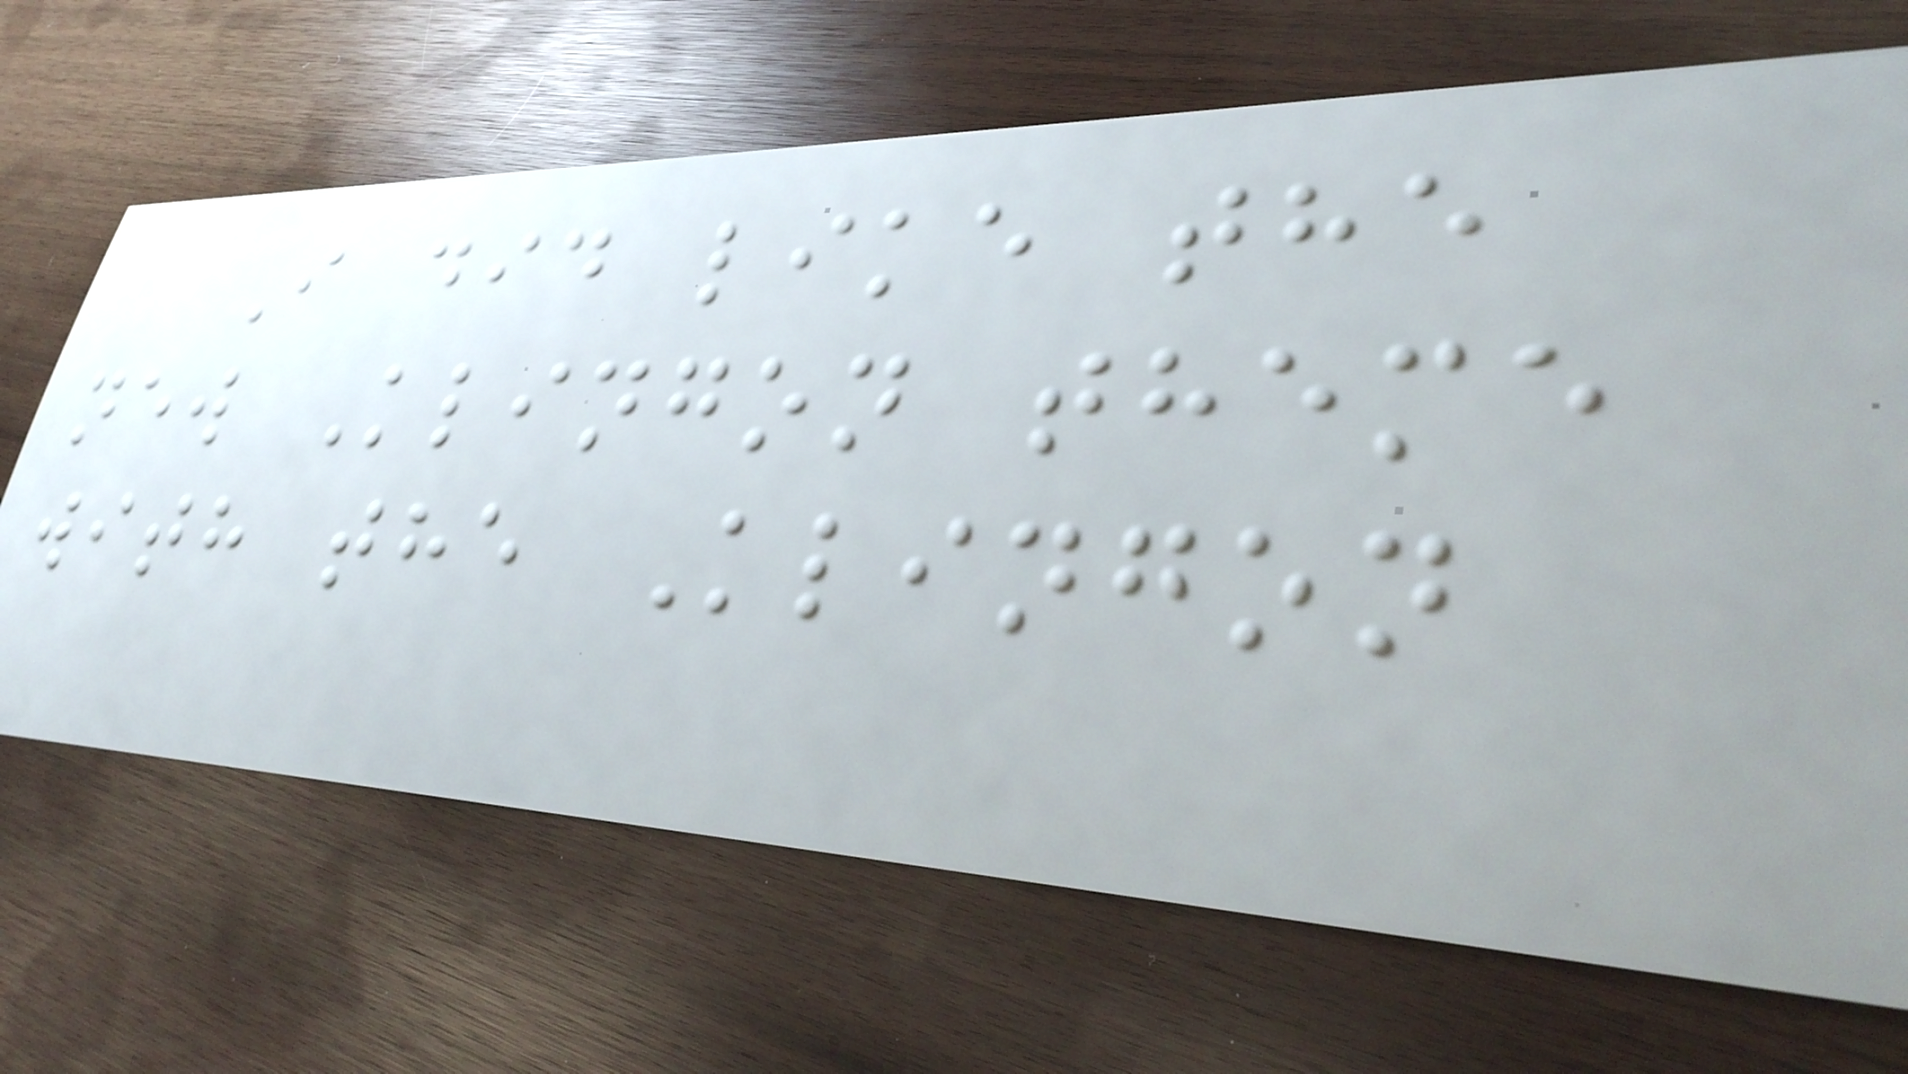I did like the
new Klingon theme
with the Klingon
